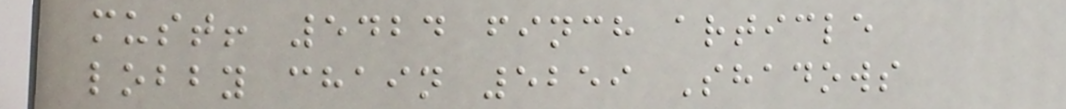must! 5424 finch article
lobby chain 5259 Shadows
